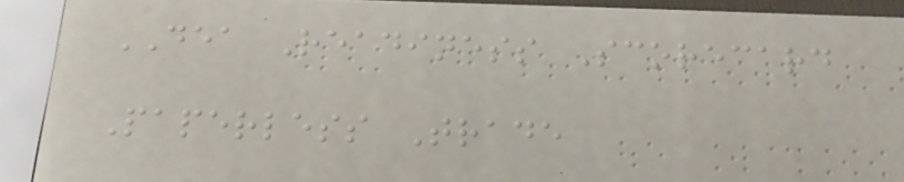DEA Readiness Scorecard
Paperless Trade
